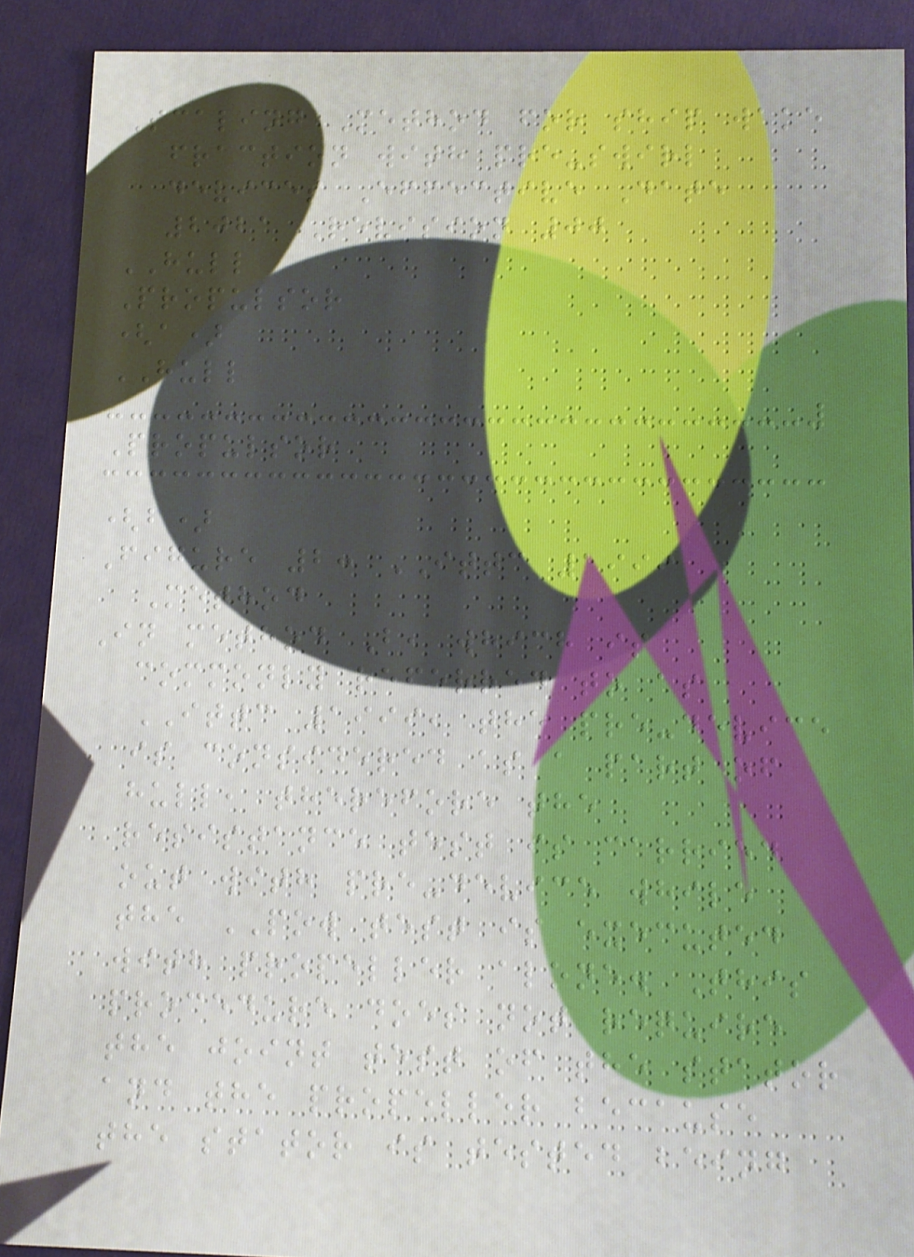Scaling Method for ship wake
fraction with pre-swirl
devices Effective Date
2021 Revision 00
HULL
Propulsor
(a)
HULL
Propulsor
(b)
Figure 2: ITTC 1999
Method
In method B, which is
commonly referred to as
ITTC 1999, the pre-device
is considered as a part of
hull, therefore the
resistance test is carried
out with pre-device while
the POW test is executed
with propeller alone. This
procedure does not require
the joint test of the stator
and the propeller because
the stator is tested being
